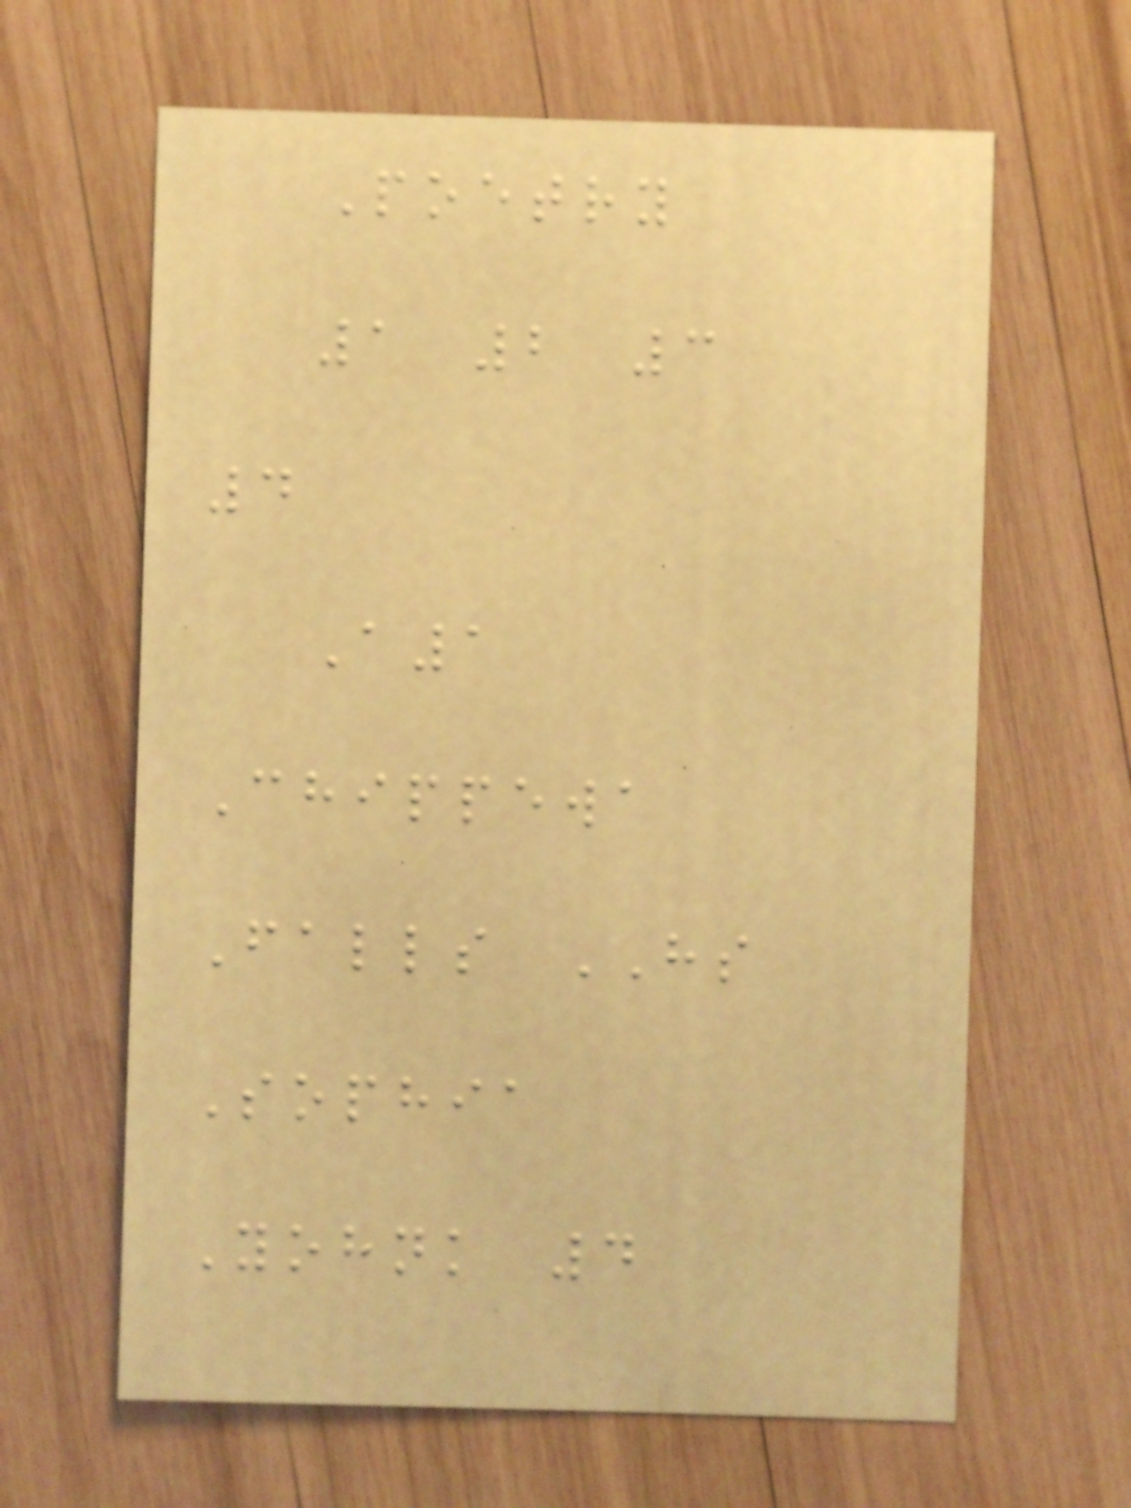Poetry
1 2 3
4
A1
Chippewa
Falls HS
Sophia
Yohnk 4
